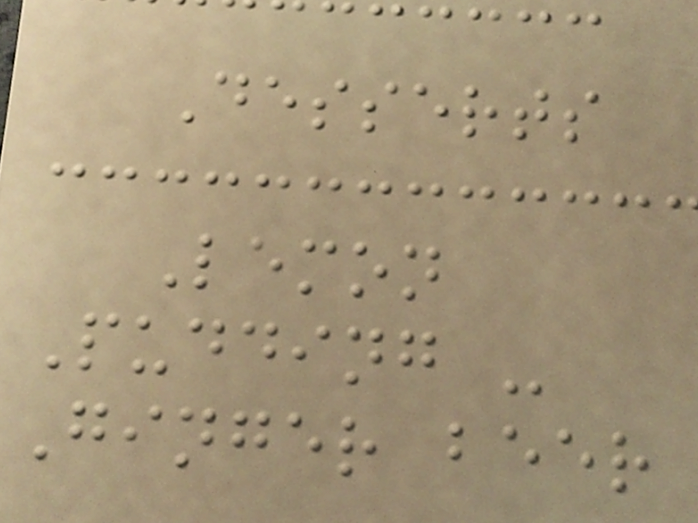Desserts
Lemon
Pudding -
Ginger beer
